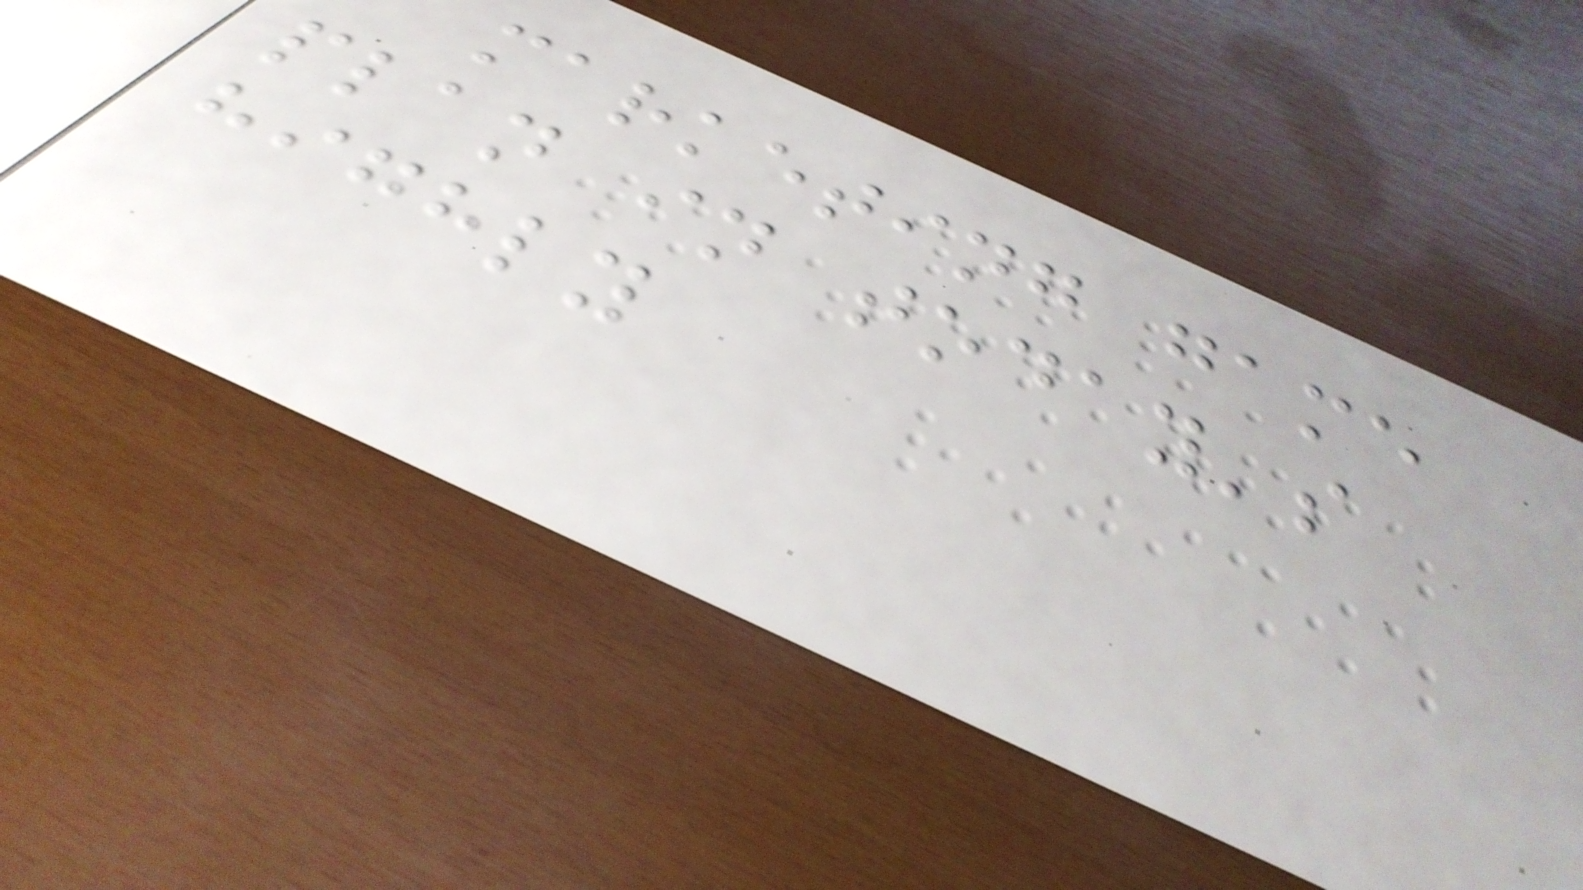marketing game
plan in today's
highly
